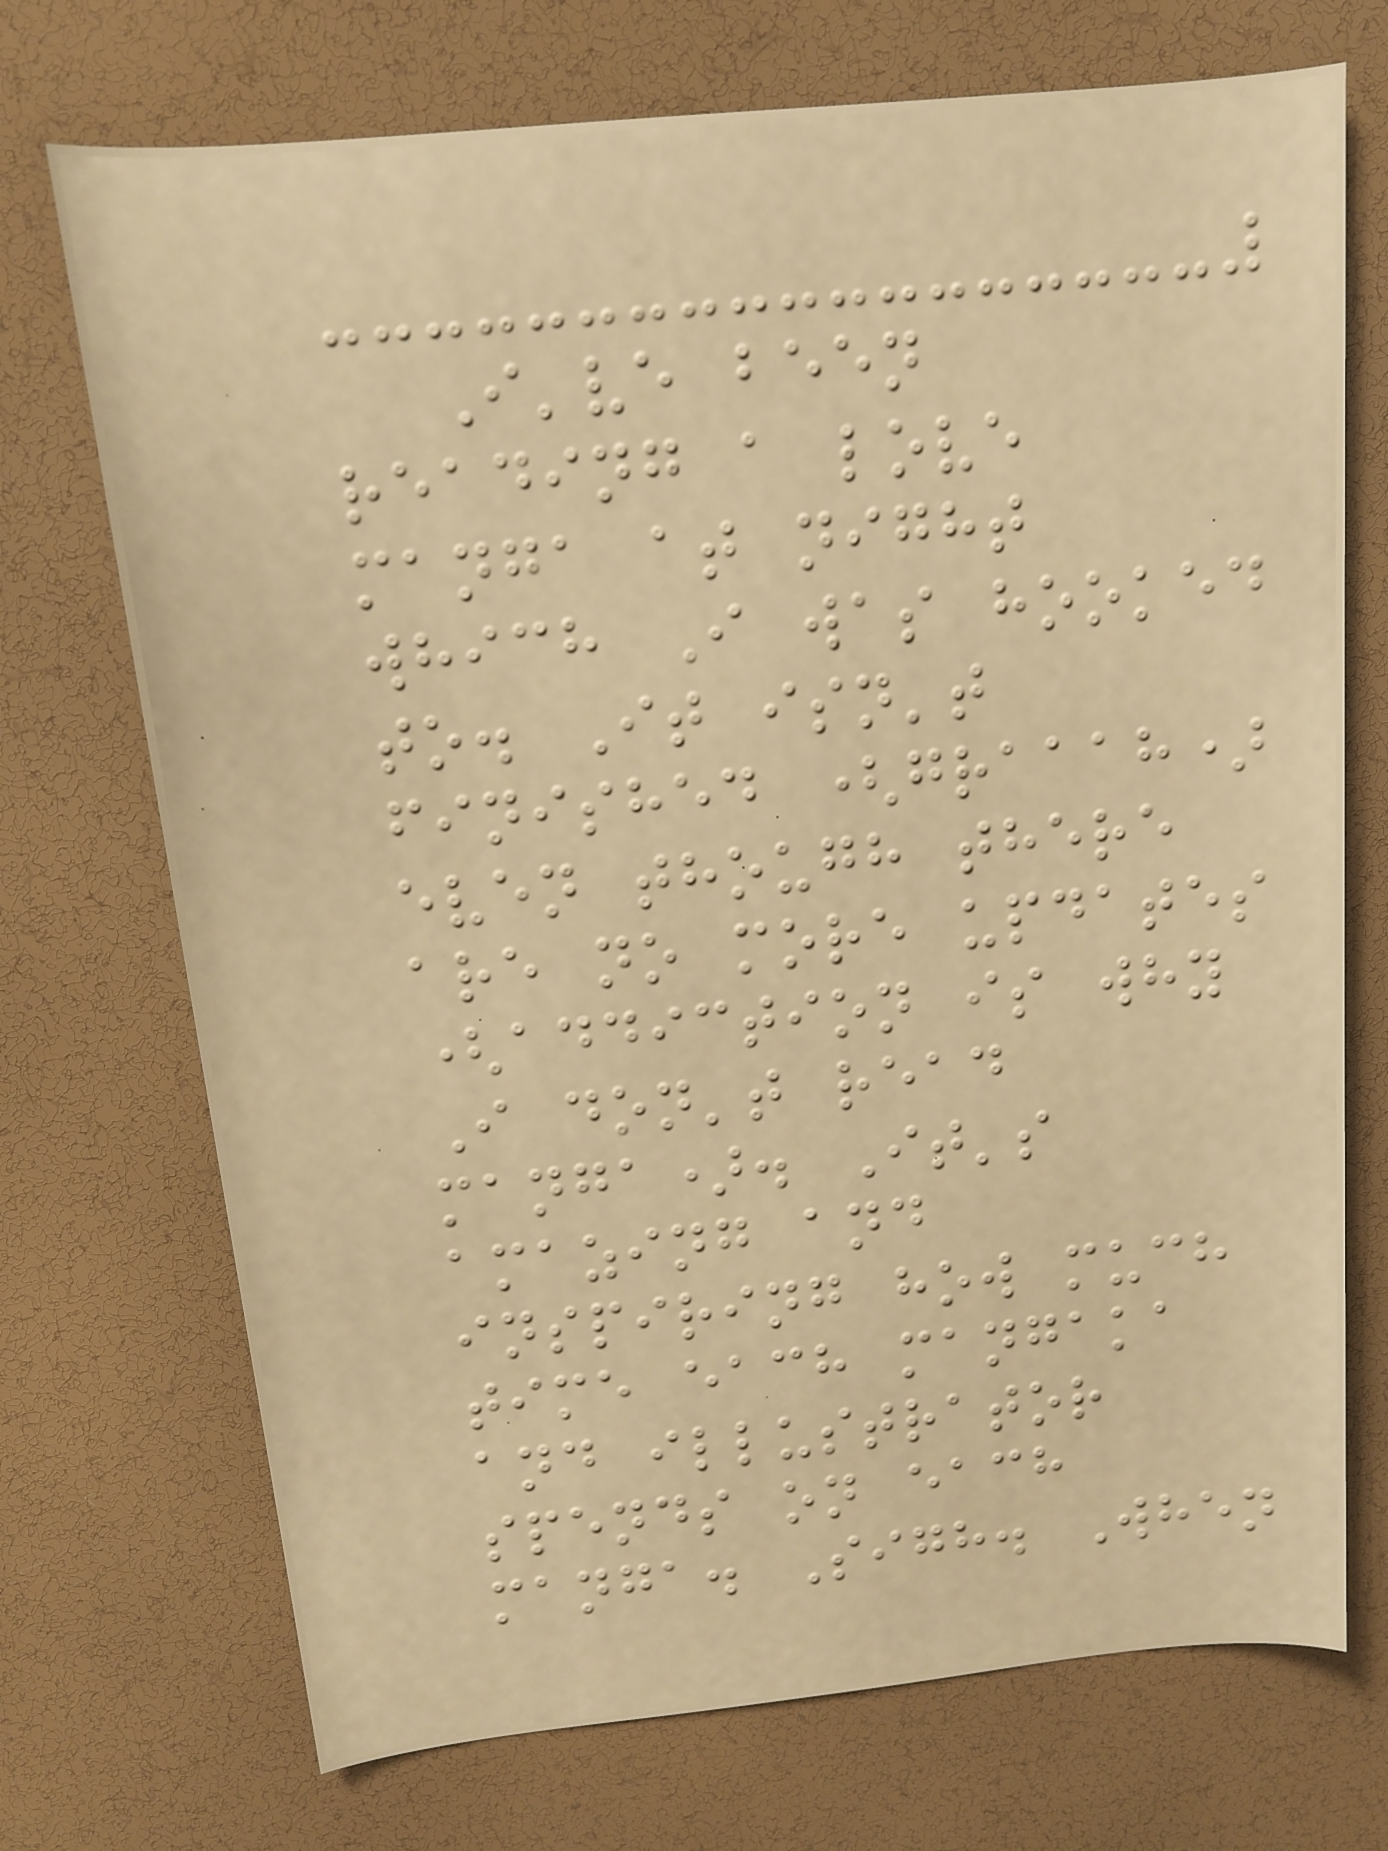I've been
reading a love
manga at night
which I was hooked
to. It isn't
finished (graaah)
even though there
are no more updates
(addiction is why
I don't read
manga). It's
amazing and
inspiring how much
time each mangaka
and illustrator
spends on each
manga. Sigh. When
